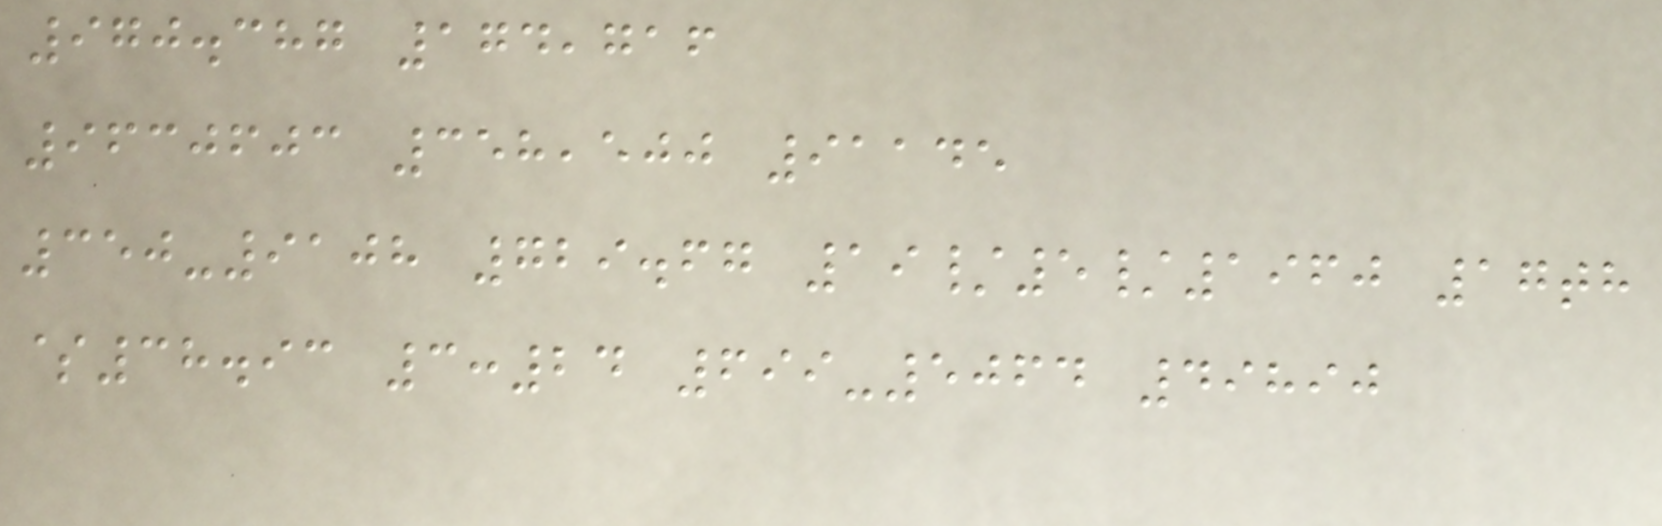970.387 174,716
9630603 358,500 91145
350-9108 729.67 19/5/1960 17th
$38.93 3:24 699-5064 49890
